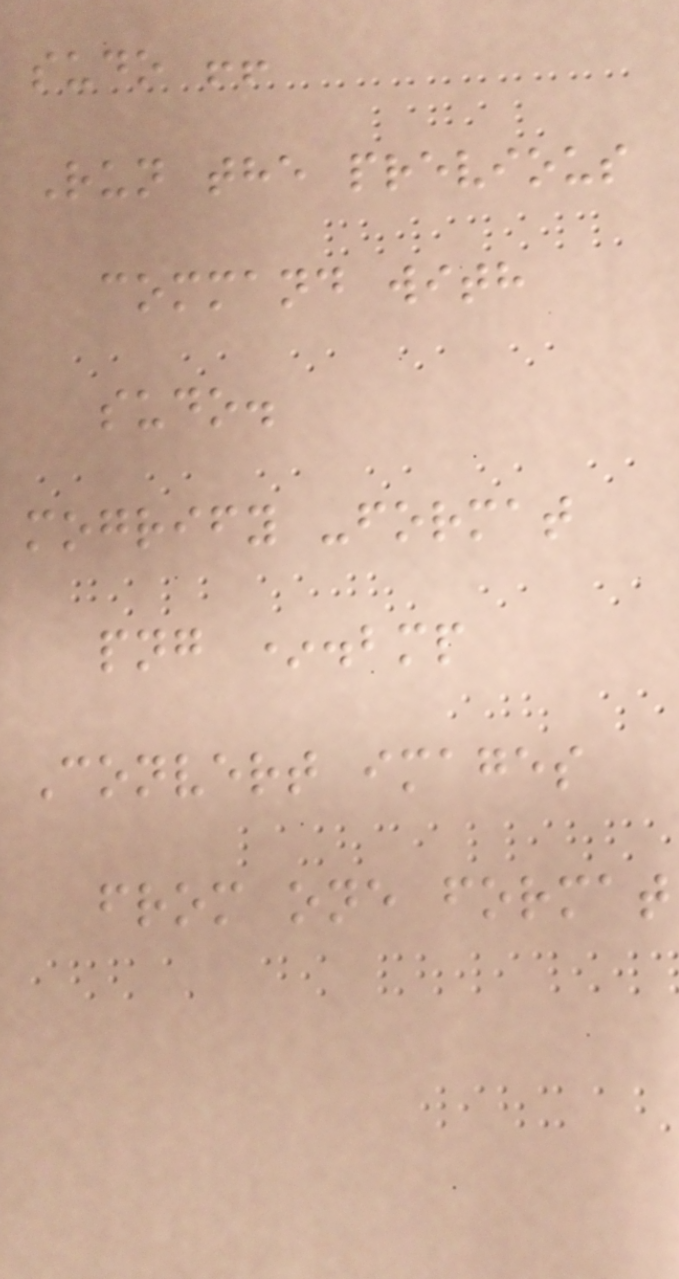sudo !!
Run the previous
command with
sudo.
mogrify -format
png *.bmp
Convert images
from one format
